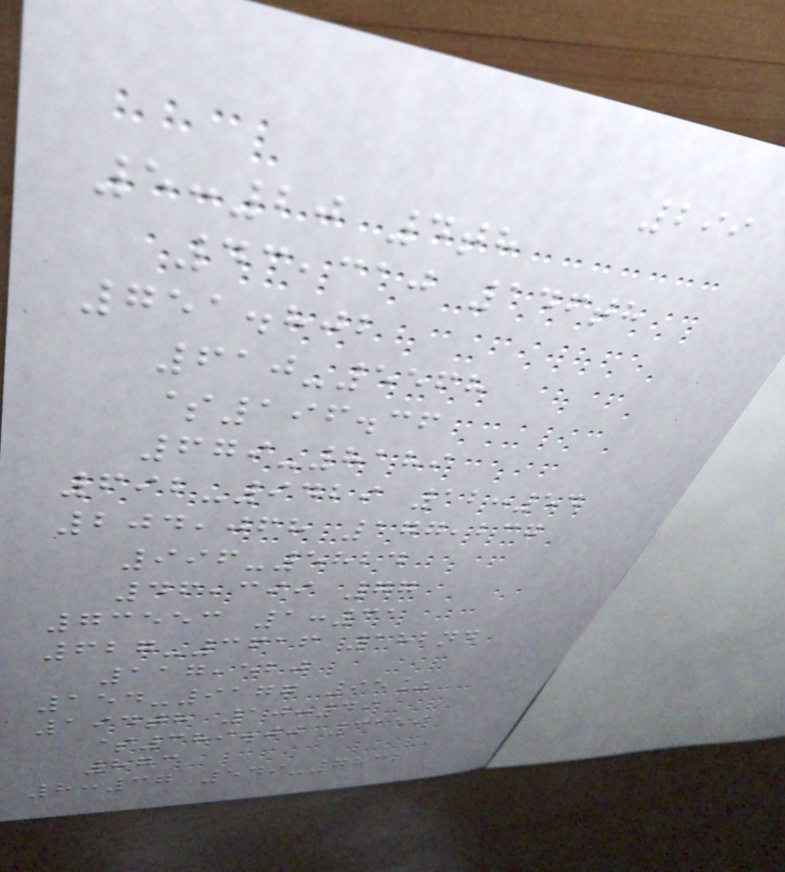299
5:20 4th
43,310 146th
751.802
610-5568
$196.36
679-8189
692-9429 12:54
204,068 177,237
996-5824
46,399 77
73553 1:31
627-3616 182nd
117,520
154-9177 95%
194th 10:49
$389.00 3159
873
8:37 549-7832
